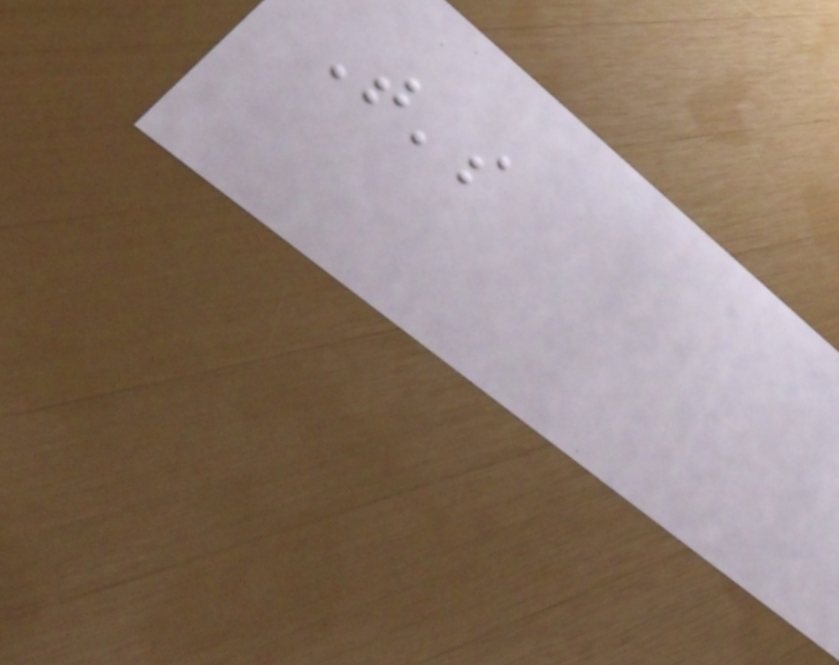That's
